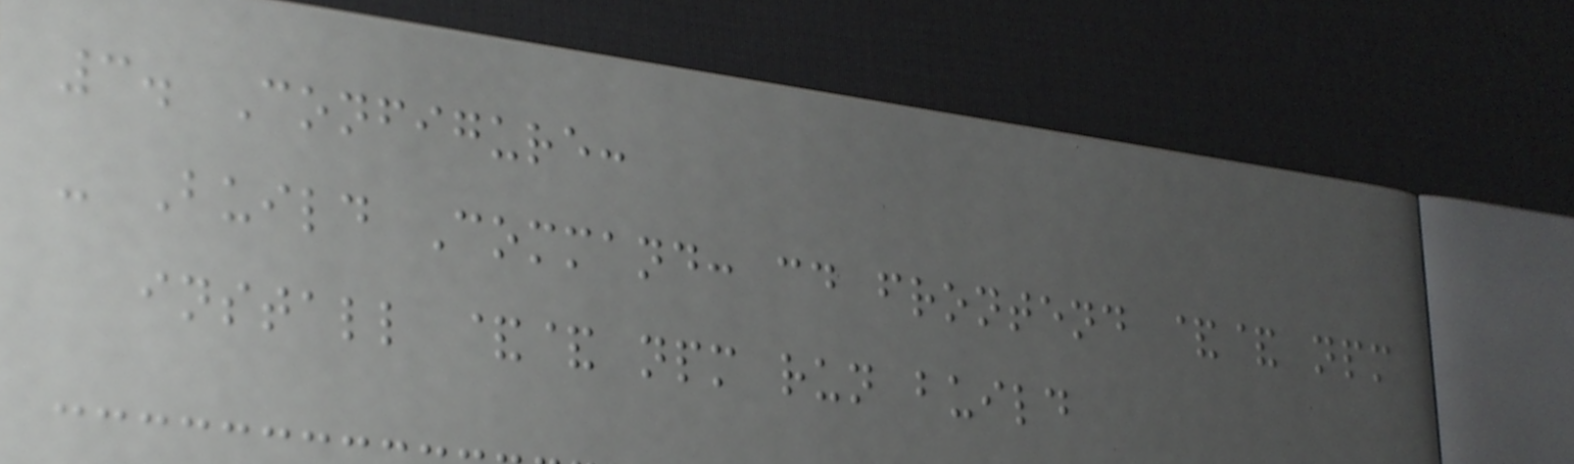3. Configure:
- Build Command: cd frontend && npm
install && npm run build
